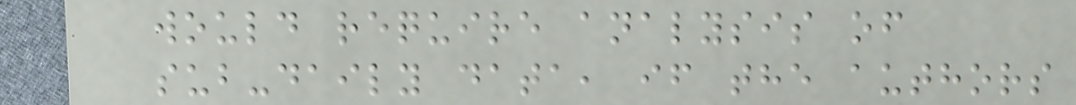would require analysis of
sub-daily data, if the authors
